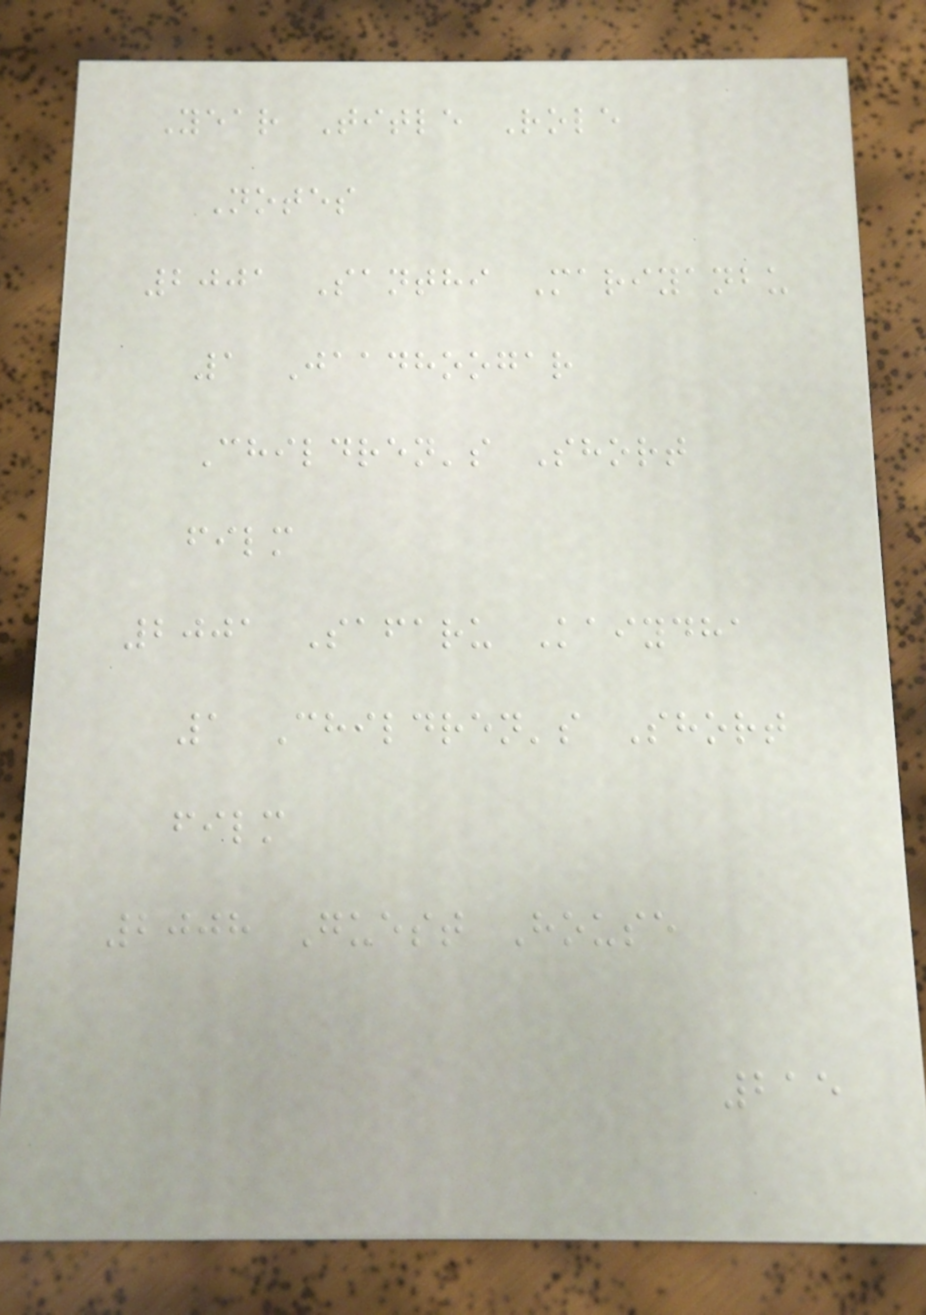Year Title Role
Notes
2001 Santhi Mariyanbu
1 Jaadhoogar
Children's Short
film
2001 Safaru Kaiydha
1 Children's Short
film
2008 Guest House
215
